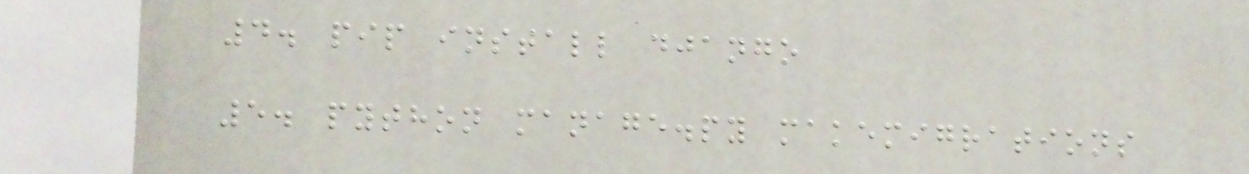4. pip install django
5. python manage.py makemigrations
